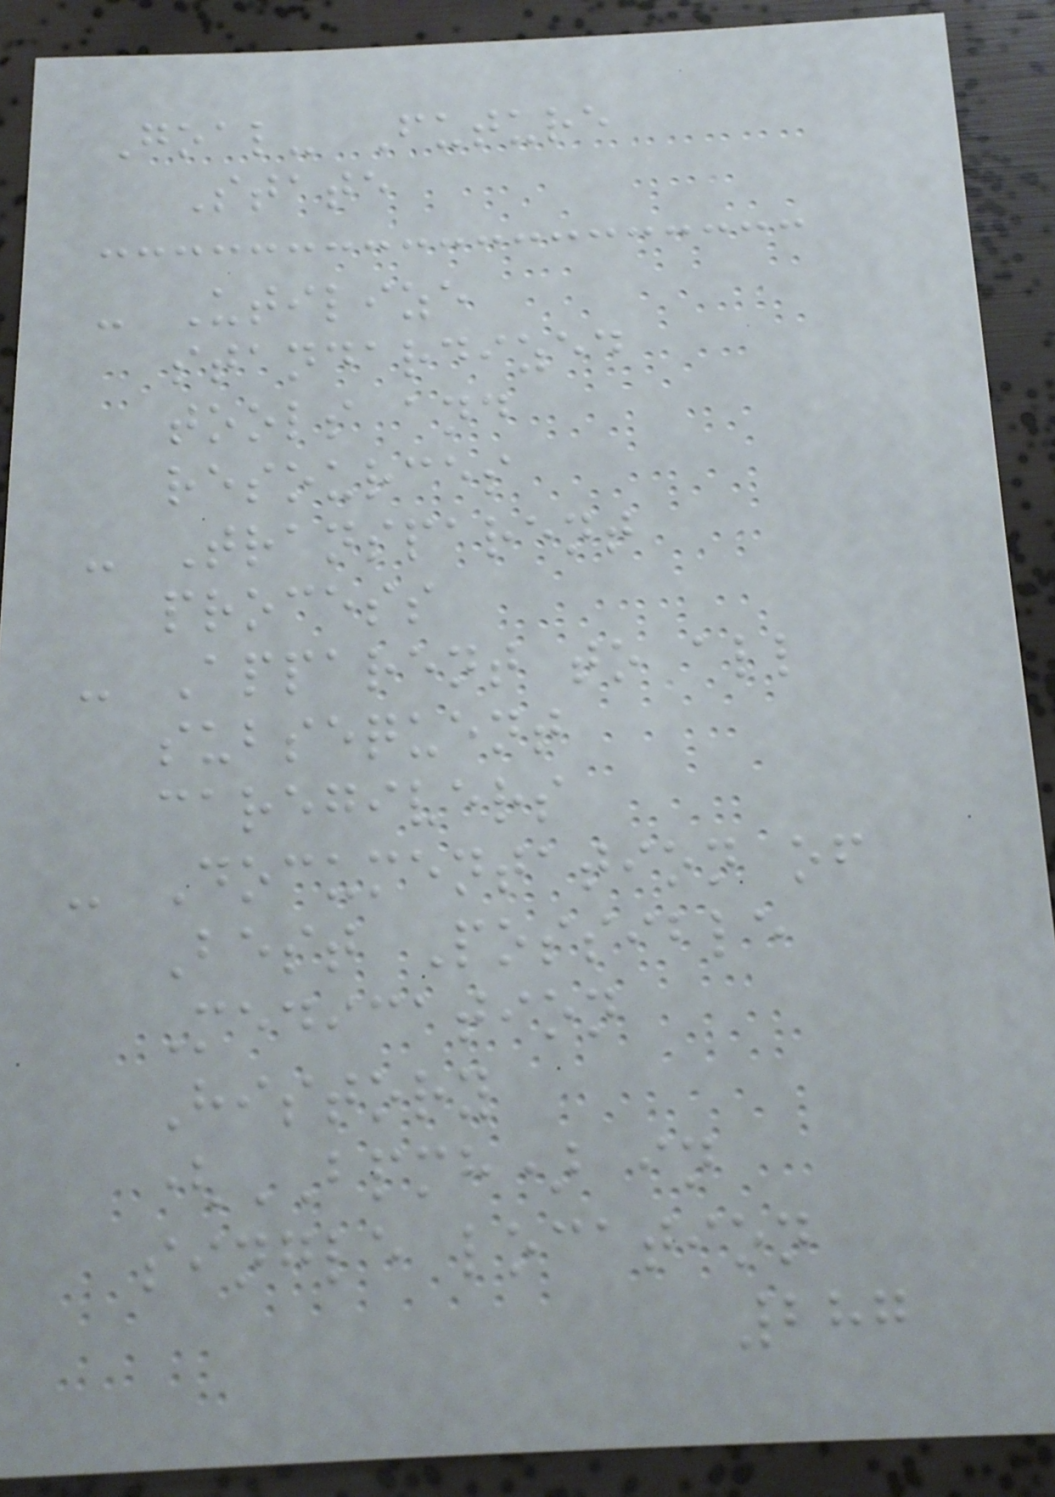Goal- Future
State
- Utilize
standardized
tools and
resources
- Transparent
process
- Apparent to all
subsequent
caregivers
- Documentation of
Best Possible
Medication
History
(BPMH) in
single location
287
